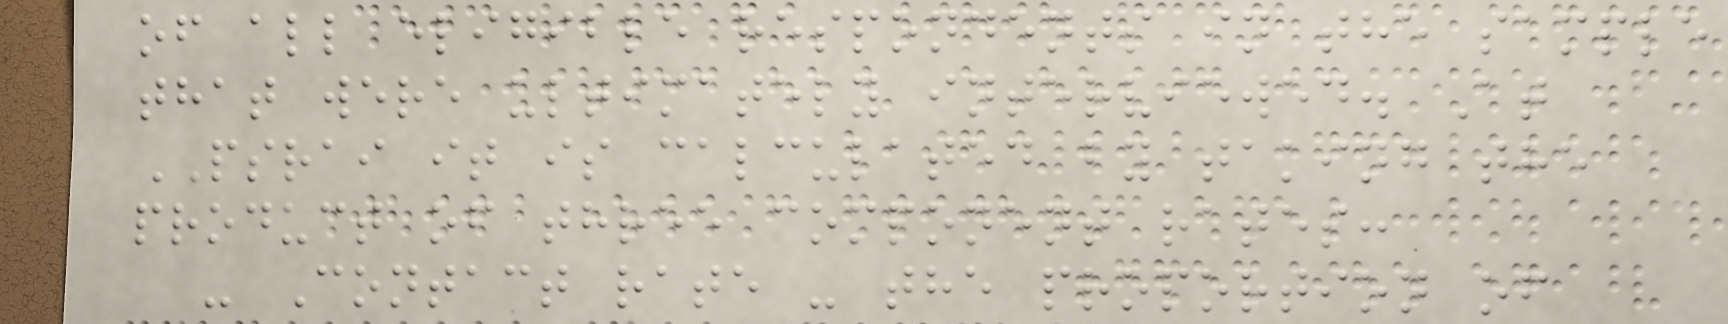of all eligible respondents in the sample
that were ultimately interviewed. At
PSRAI it is calculated by taking the
product of three component rates:
- Contact rate - the proportion of
